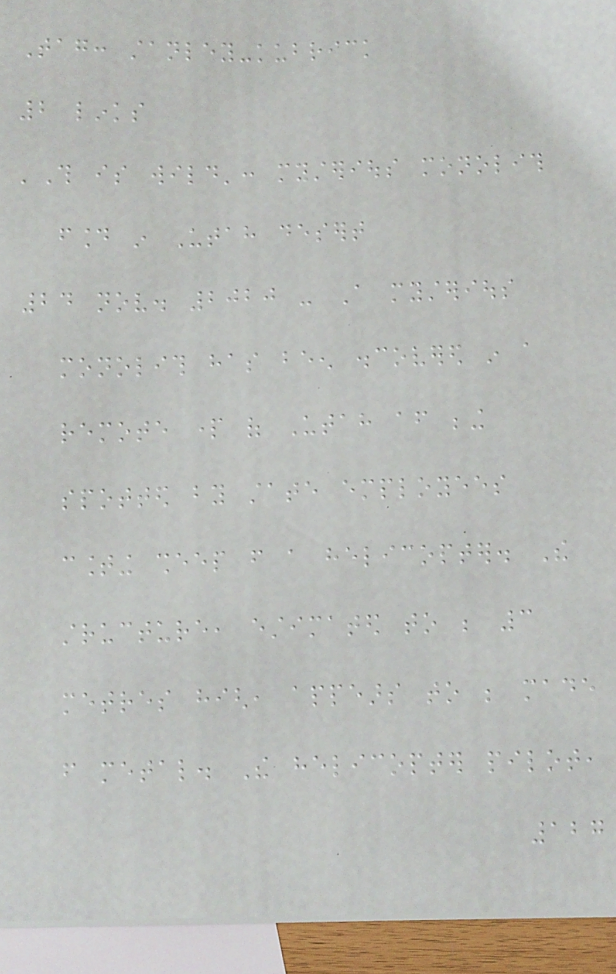Tag: stanley-kubrick
2 links
'This is wild': mysterious monolith
found in Utah desert
24 nov. 2020 - A mysterious
monolith has been discovered in a
remote part of Utah after being
spotted by state employees
counting sheep from a helicopter. The
structure, estimated to be 3
metres high, appears to be made
from metal. The helicopter pilot,
127
